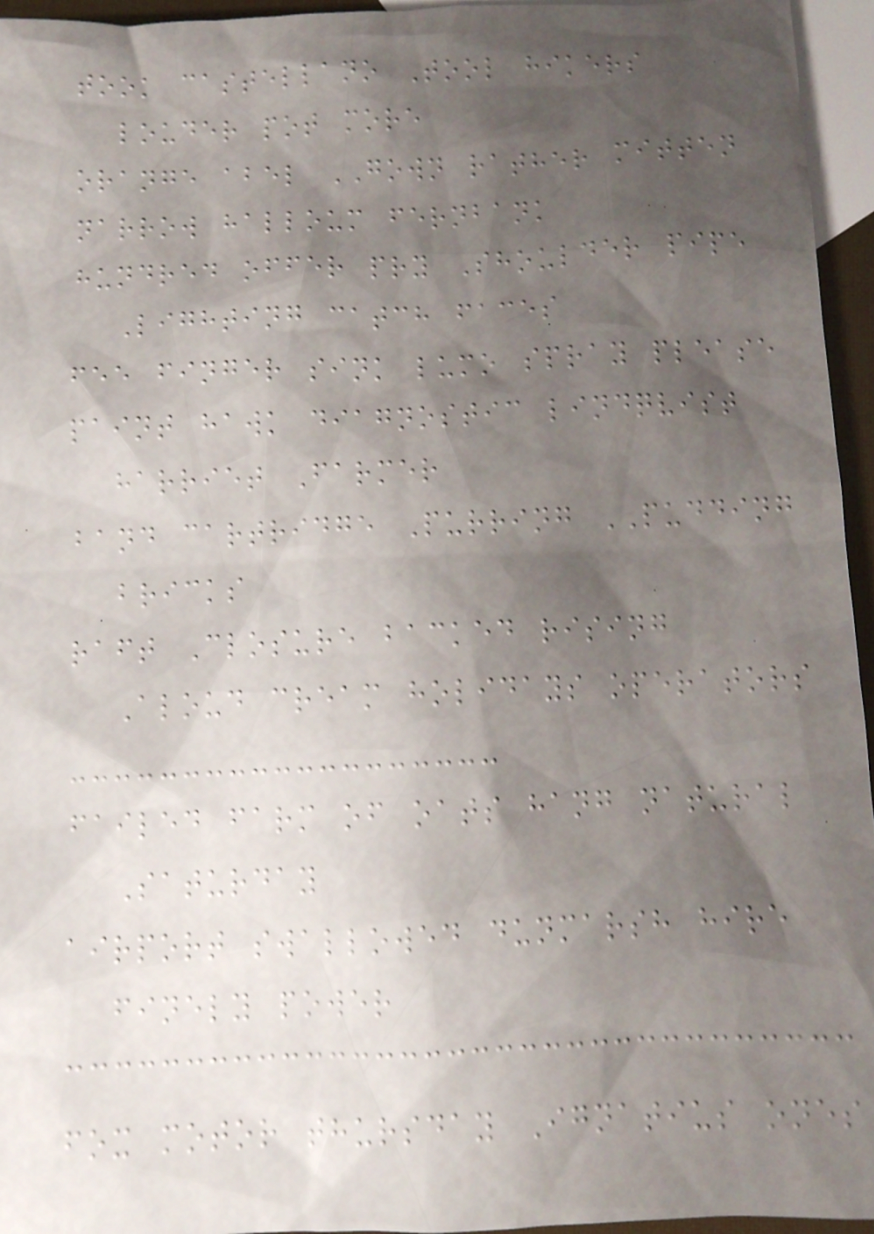took castellano Tool hikers
louder pot more
orange abel GOWN rather mitten
narrow halloum fernbank
hundred offer pry Shoulder pipe
Lighting catch faces
fee finger sink lumo spray please
paint hawk diagnostic lindqvist
harriet Farmer
band cartridge Purring PUDDING
bricks
raft Closure backed rising
Aloud cream holidays operators
failed farm of oats hang natural
Saturday
airport swallowed dunmarsh hire
finely power
fox motor thursday Ignatius ones
